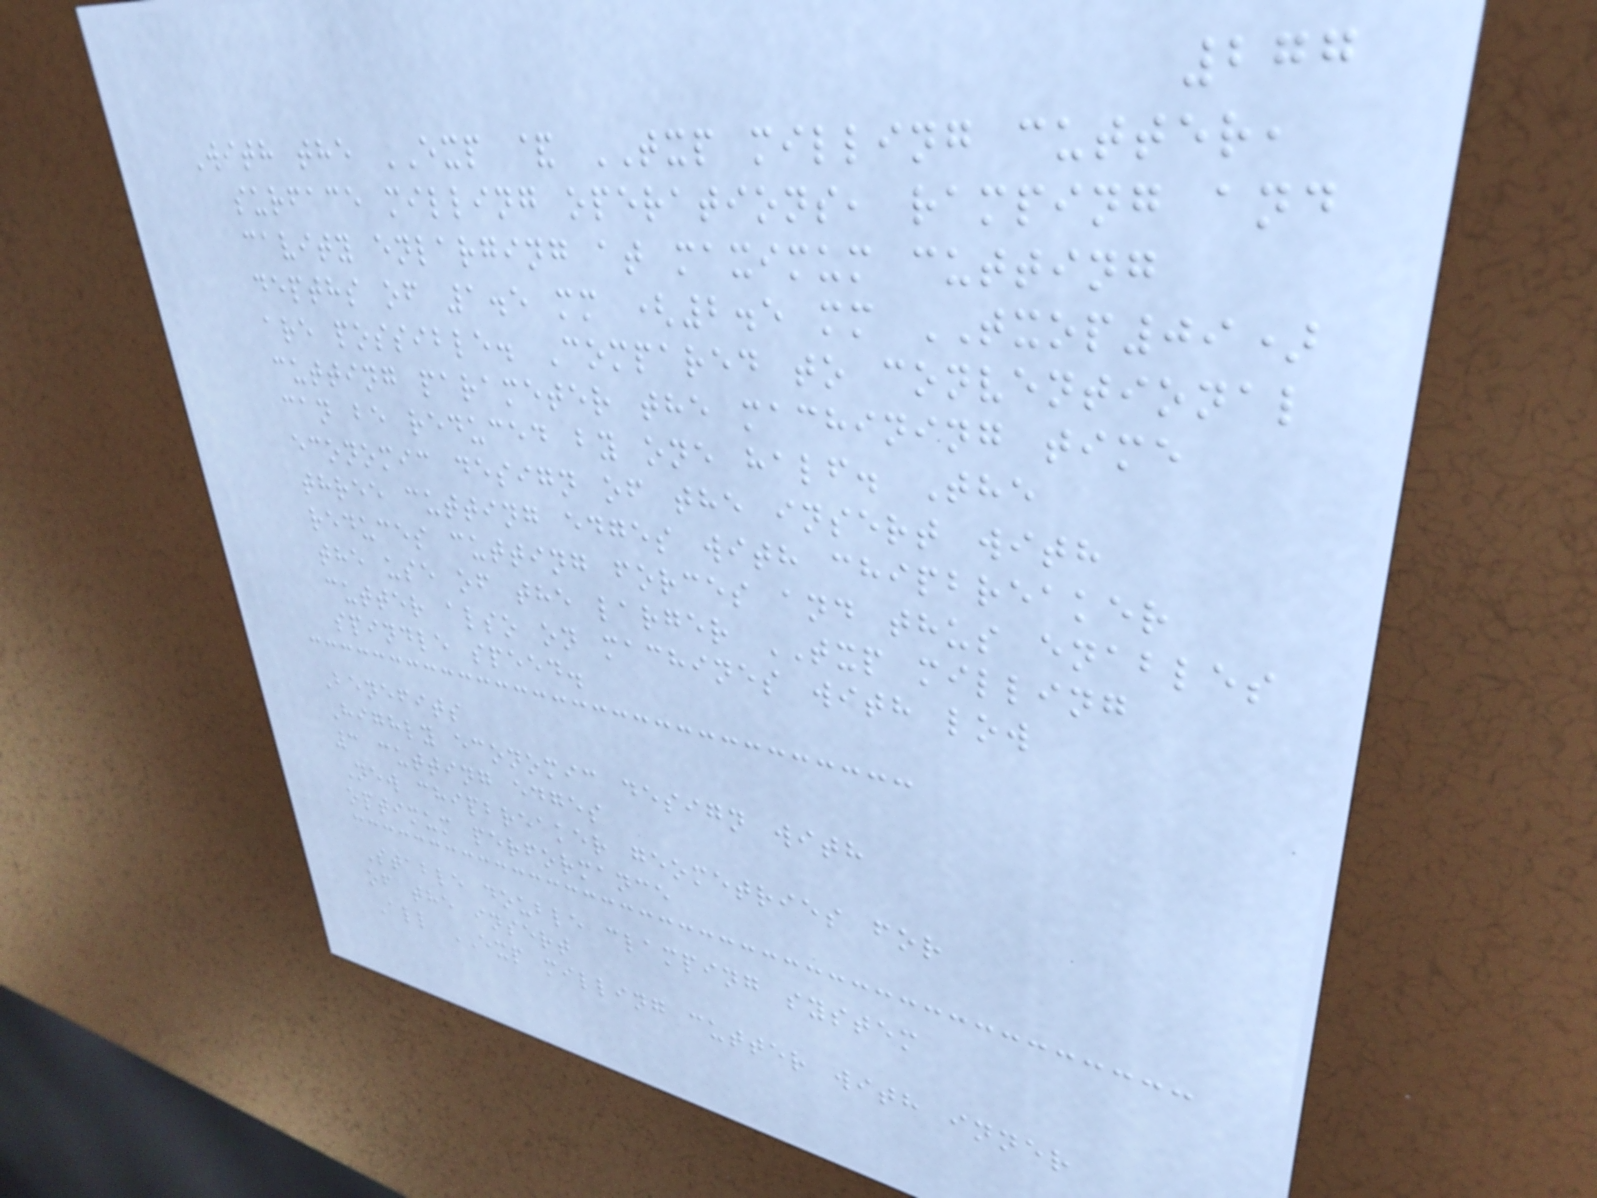277
With the EXP & TXP milling cutter,
surface milling operations, ramping and
cavity enlarging at maximum cutting
depths of 1.5 mm (2.5 mm TXOP09)
are possible. Compared to conventional
cutting parameter the machining time
can be reduced by one half. The
economic design of the insert with
three cutting edges with chipbreaker
reduces cutting forces and thus enables
the use of the larger TXP milling
cutter also on machines with low
spindle speed.
Benefits
Highly economic design with
3 cutting edges
New chipbreaker geometries for
optimum performance
Stable double clamping system
of the insert
All EXP milling cutter with inner
